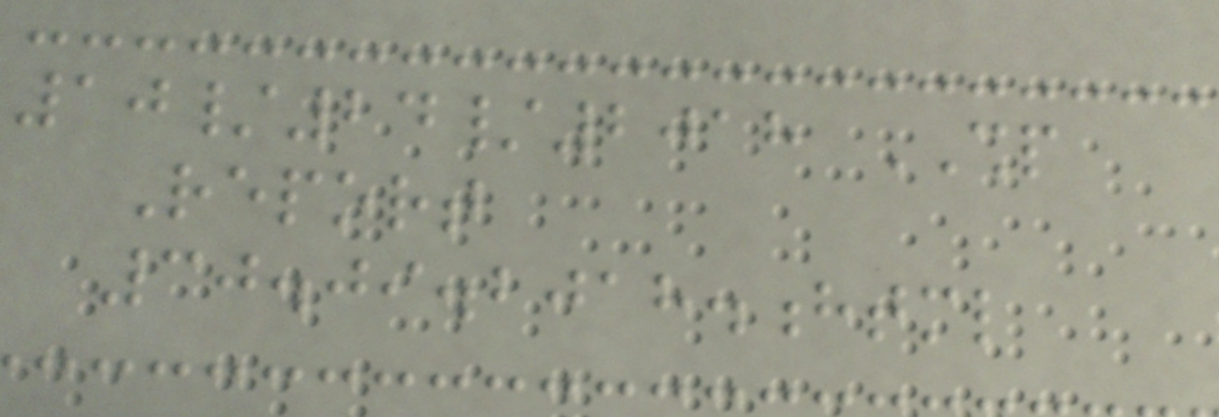10/24/2018 SHP
Report
30.09.2018.html
